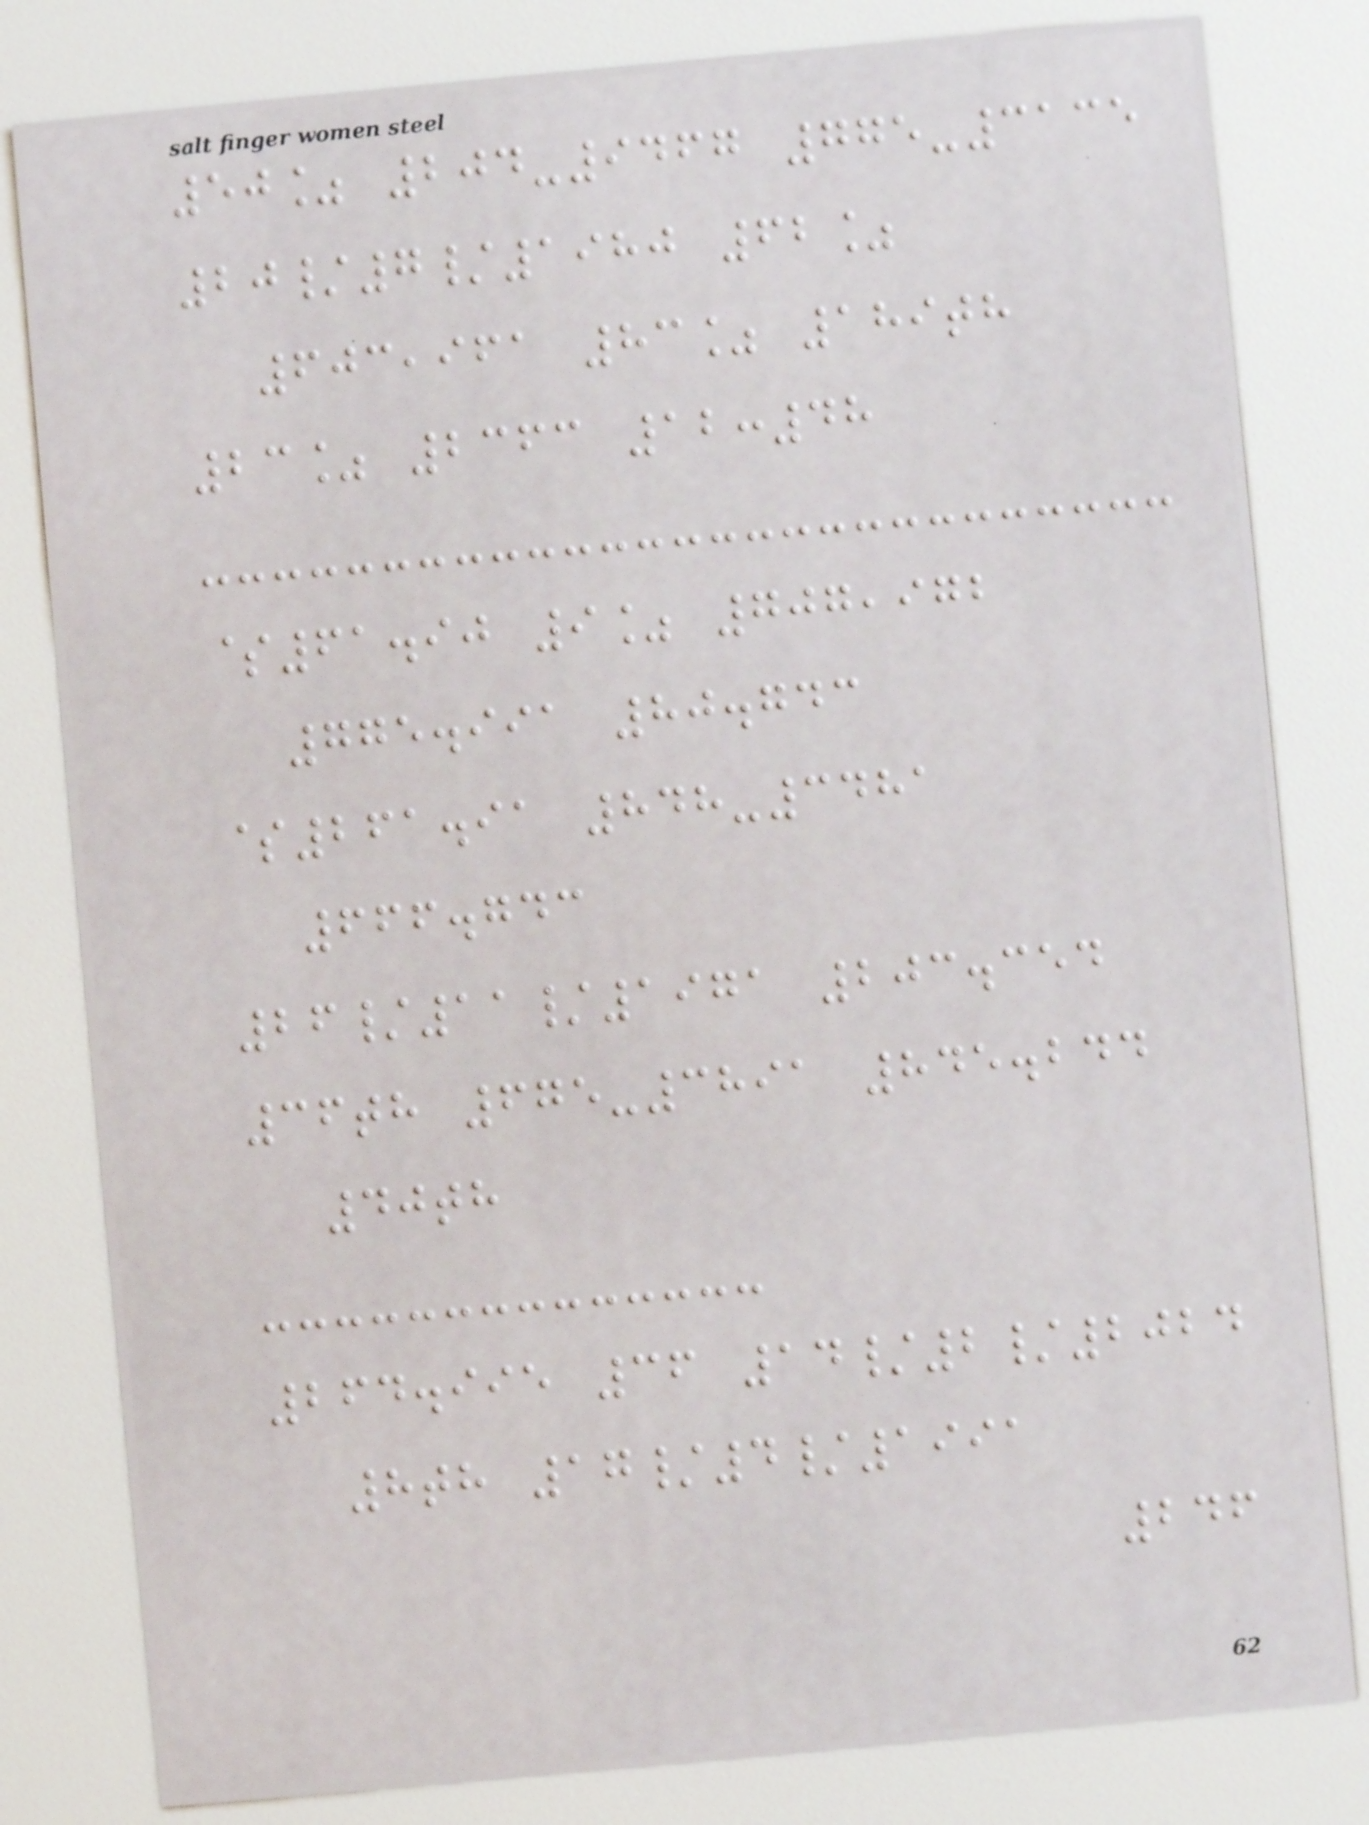50% 204-9467 775-3135
20/7/1980 62%
603,961 83% 189th
23% 2363 12:48
$61.90 9% 707,972
775.991 80.743
$261.91 848-3481
666.743
26/11/1971 203.354
36th 675-3891 845.244
40th
264.995 36 14/2/2024
8th 17/4/1991
246
